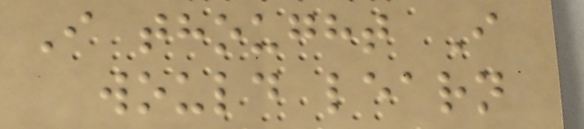I thought I
would learn
